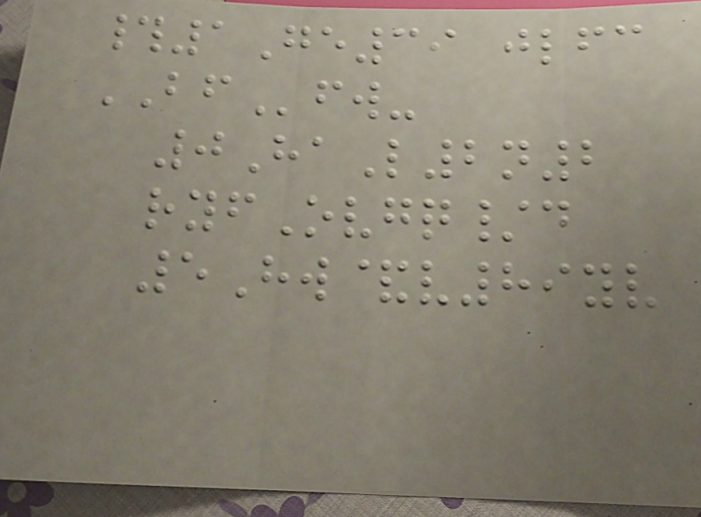#1Ge39 jlfc
BFfw-
0HaL2n2
ryfOvgq/d
5Hw&v89yv
